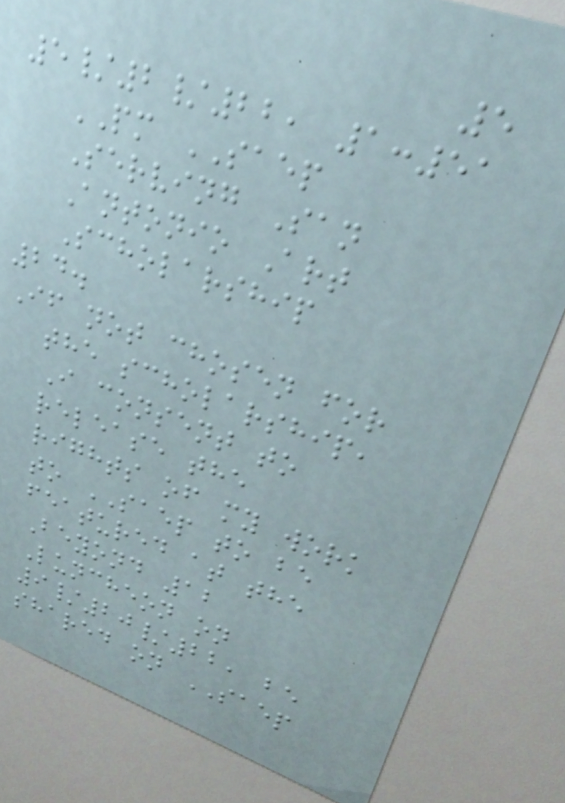5
5/2/22, 1:51
PM SAEP
Serving San
Antonio Art
Scholarship
24.
If not chosen for
the scholarship,
I consent to
release the
rights of my work
to SAEP to be
featured at the
Beyond 12
Luncheon on
9/20/22, be
shared on SAEP
